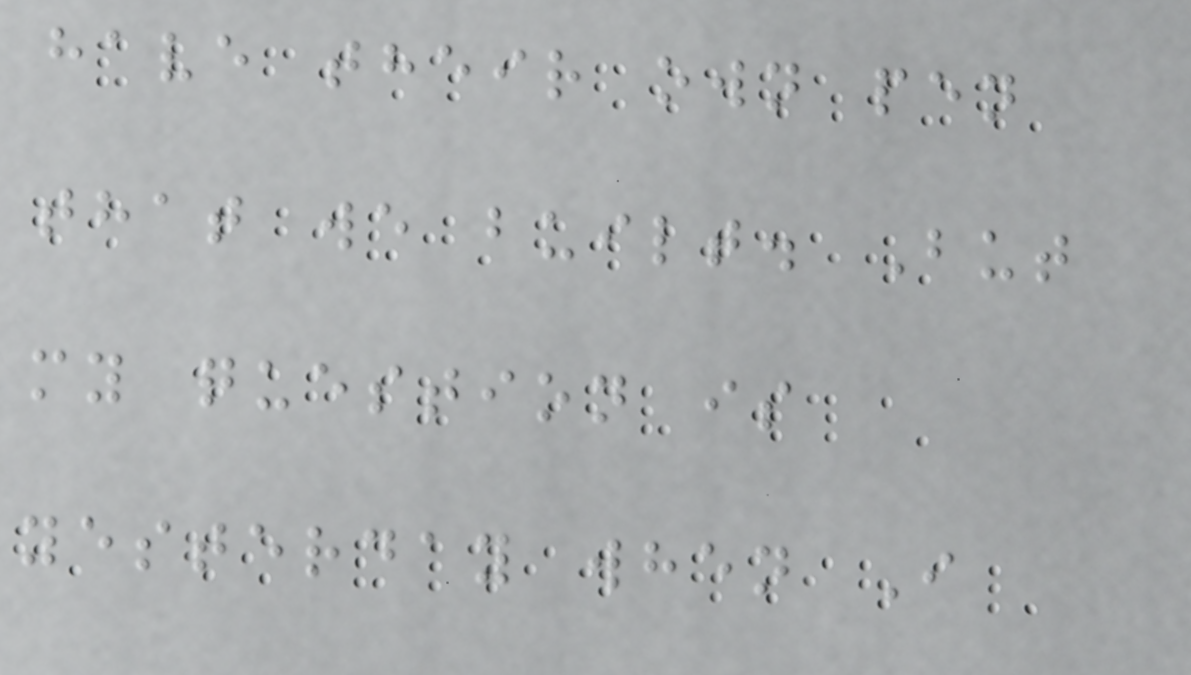have their own pen
that we built. But
my question is
yesterday when I
